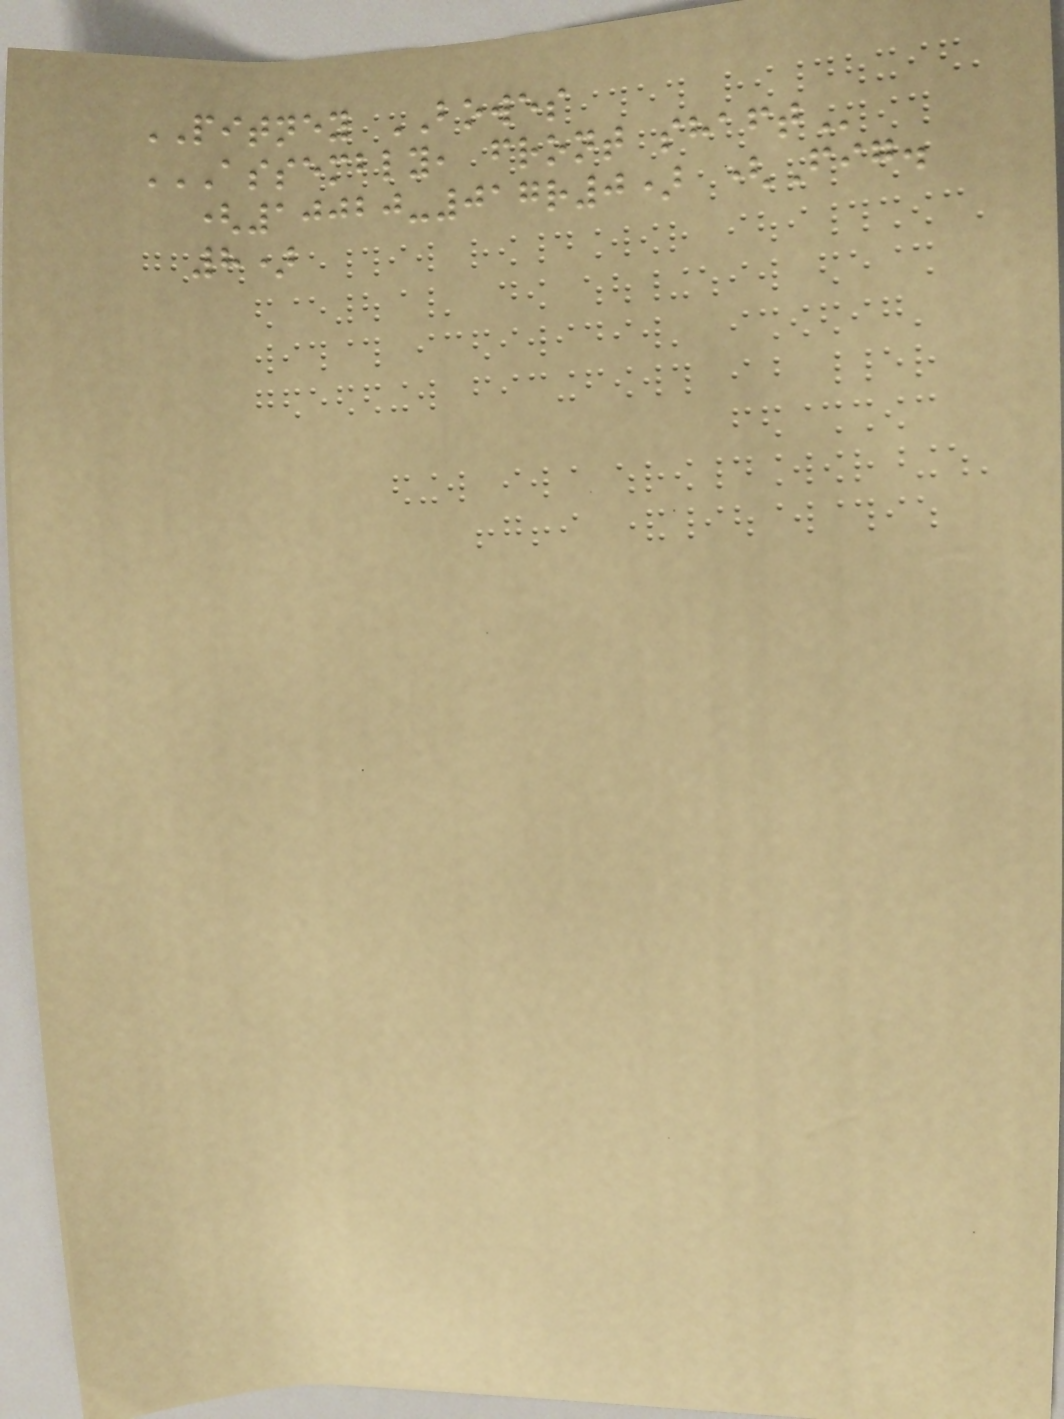PITNEY BOWES
ASSEMBLY, FRONT SHAFT
(10020-017r0) (Fig.
8)
